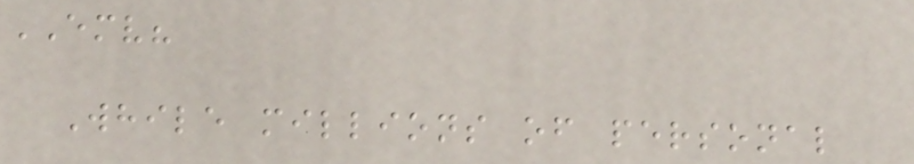EMV?
While millions of personal
